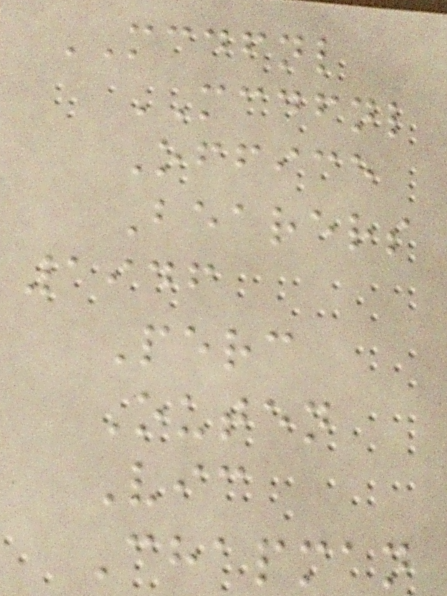MCDFNL
MCDFNL
Office
Bearers
1946
Perc
Outen
Vic
Chapman
